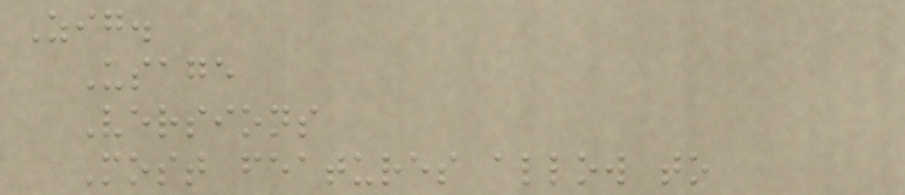Zig.
Usage
Versions
Most features allow to
